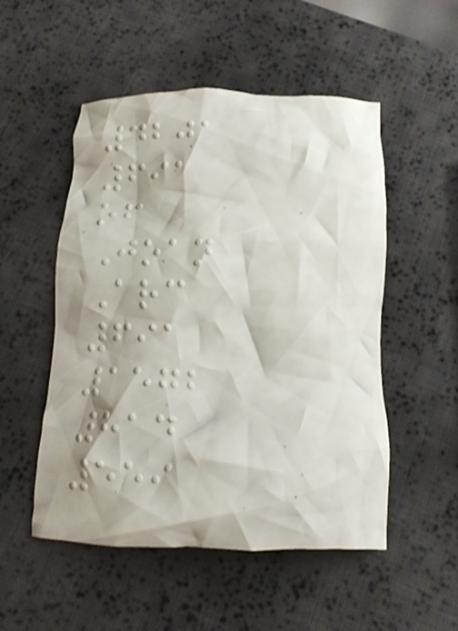4201
691
of
Joan
Arc
691
1572
814
559
